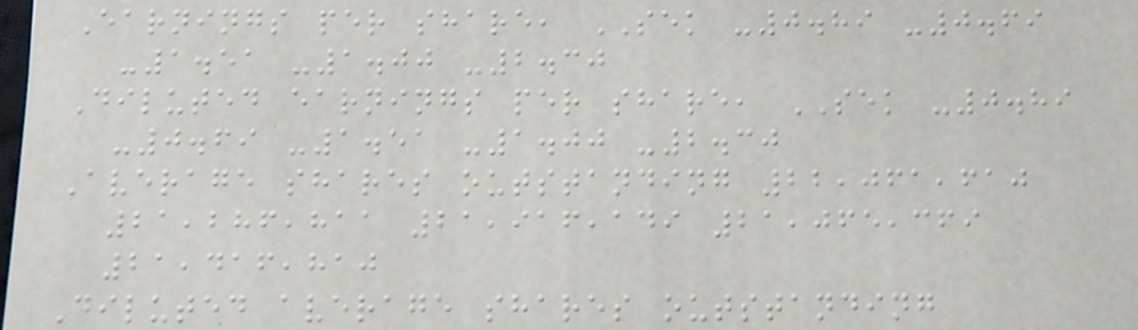Earnings per share, SEK -0.89 -0.69
-1.51 -1.00 -2.30
Diluted earnings per share, SEK -0.89
-0.69 -1.51 -1.00 -2.30
Average shares outstanding 22,061,610
21,286,811 21,916,149 21,065,369
21,416,810
Diluted average shares outstanding
